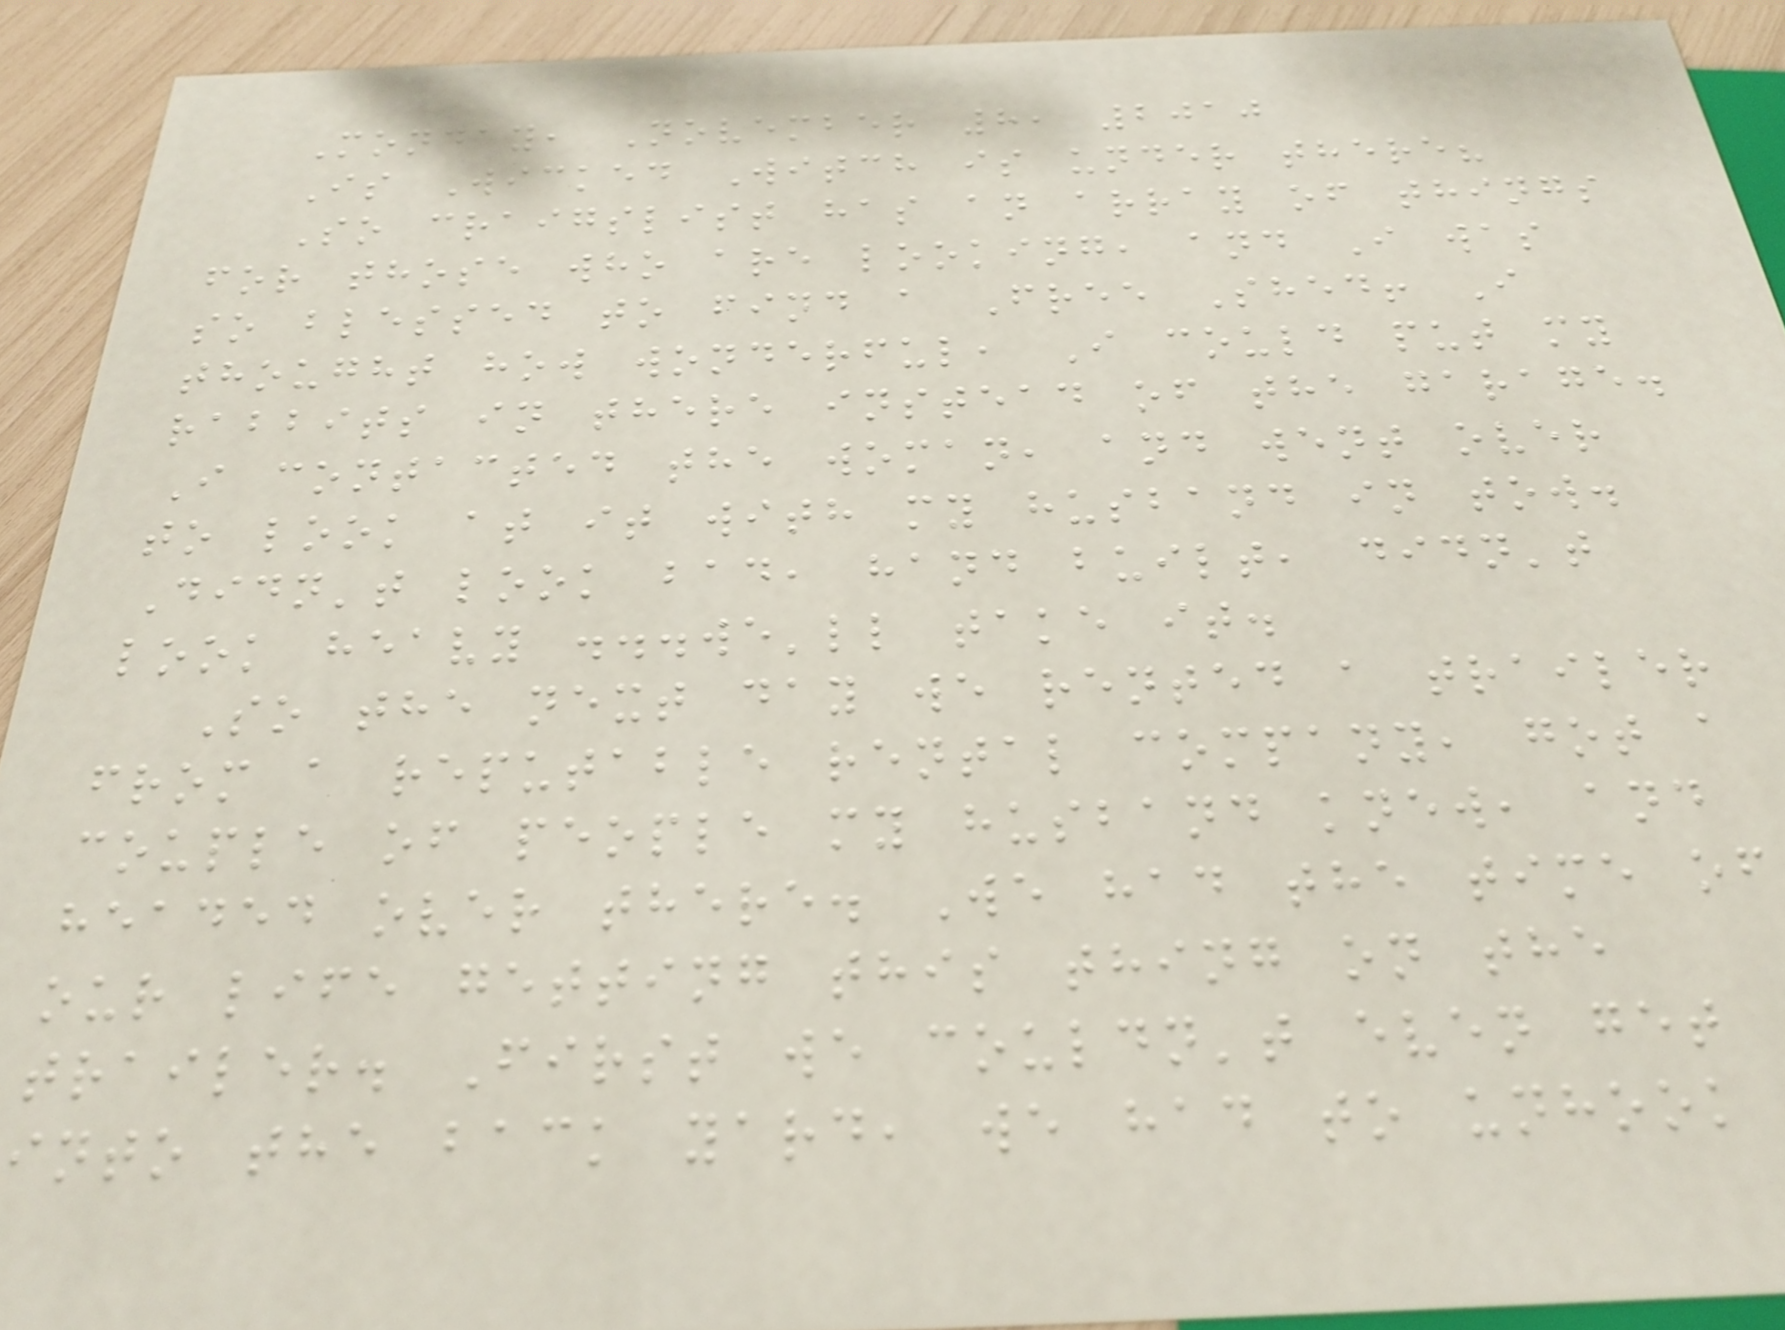Monday, November 8, 2010
Is Wicked Witch is under there?
So craigslist has an array of things
for those who are looking, and I was
so blessed to find a Free Shed! I
thought how wonderful, I could put my
rabbits in there instead of the garage.
I contacted the woman, and went over
to look at it with my husband in tow.
Didn't look bad, hand built, didn't
look heavy ...we'll take it.
So the next day we rented a trailer
from a reputable rental company, got a
couple of people my husband knew, and
headed over there. We had the time of
our life getting this thing on the
trailer. First we couldn't even get
into the back yard, we had to unhook
